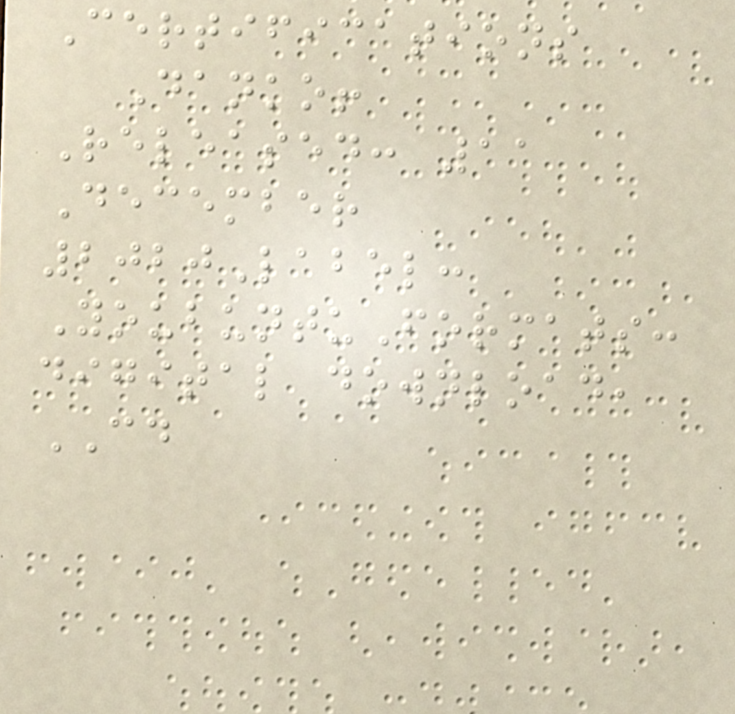Certifications
Danko!
Released: 11
December
2020Label:
YoubuntuFormats:
digital download,
CD
